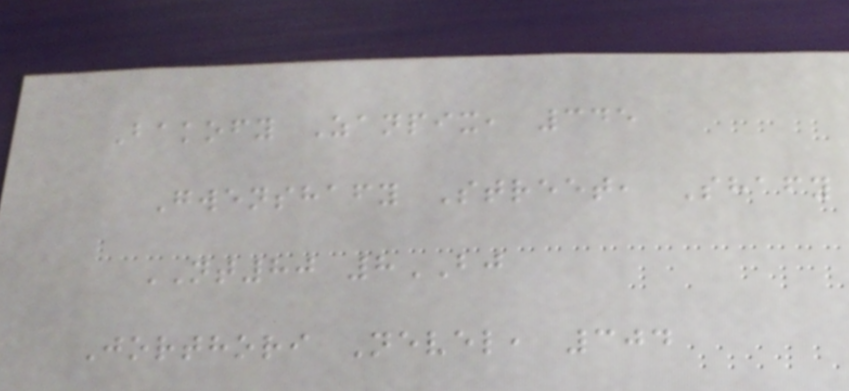Bakofy Zanpix, 345
Gwenshafy Street, Shafy
NT80 8BJ
Jorthori Nevel, 304
